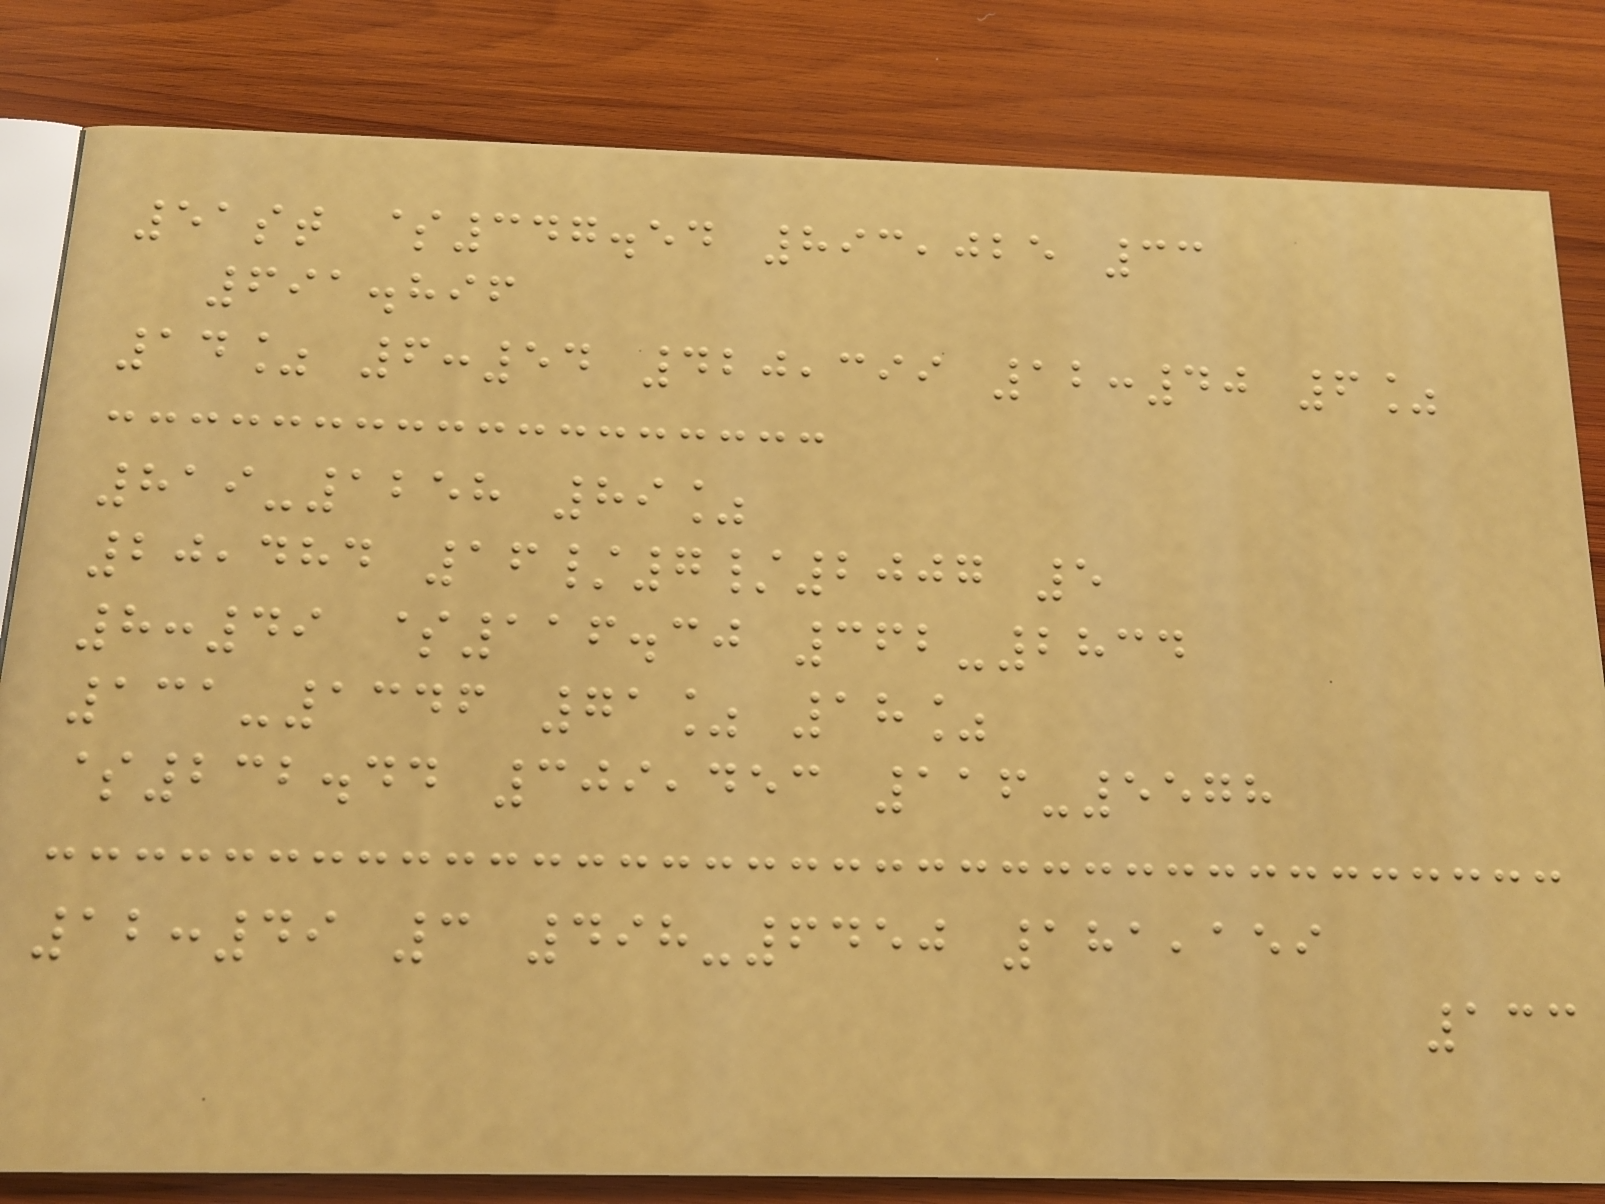51st $347.54 893,025 33
691.896
14% 6:54 420,399 12:40 6%
819-1258 89%
20,484 16/7/2007 5
8:49 $116.30 362-2834
131-1346 71% 18%
$232.44 309,453 116-5578
12:49 3 498-6450 181,159
133
